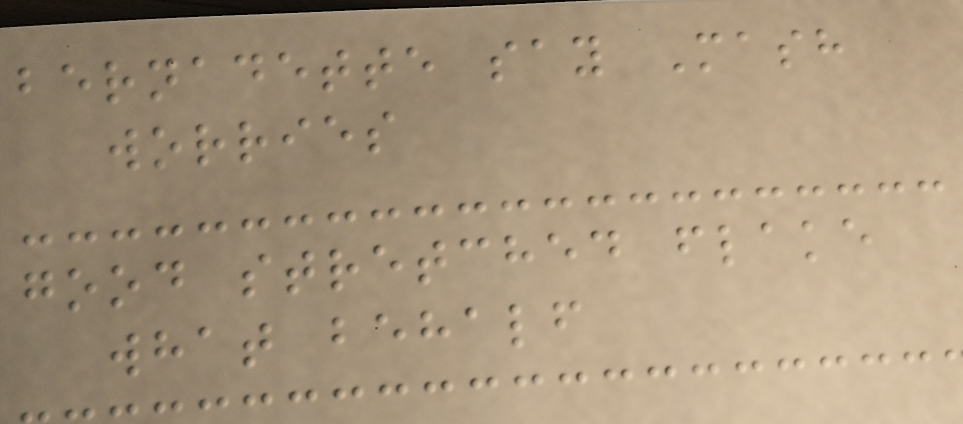bernadette say Mash
worries
good stretched flake
what behalf
